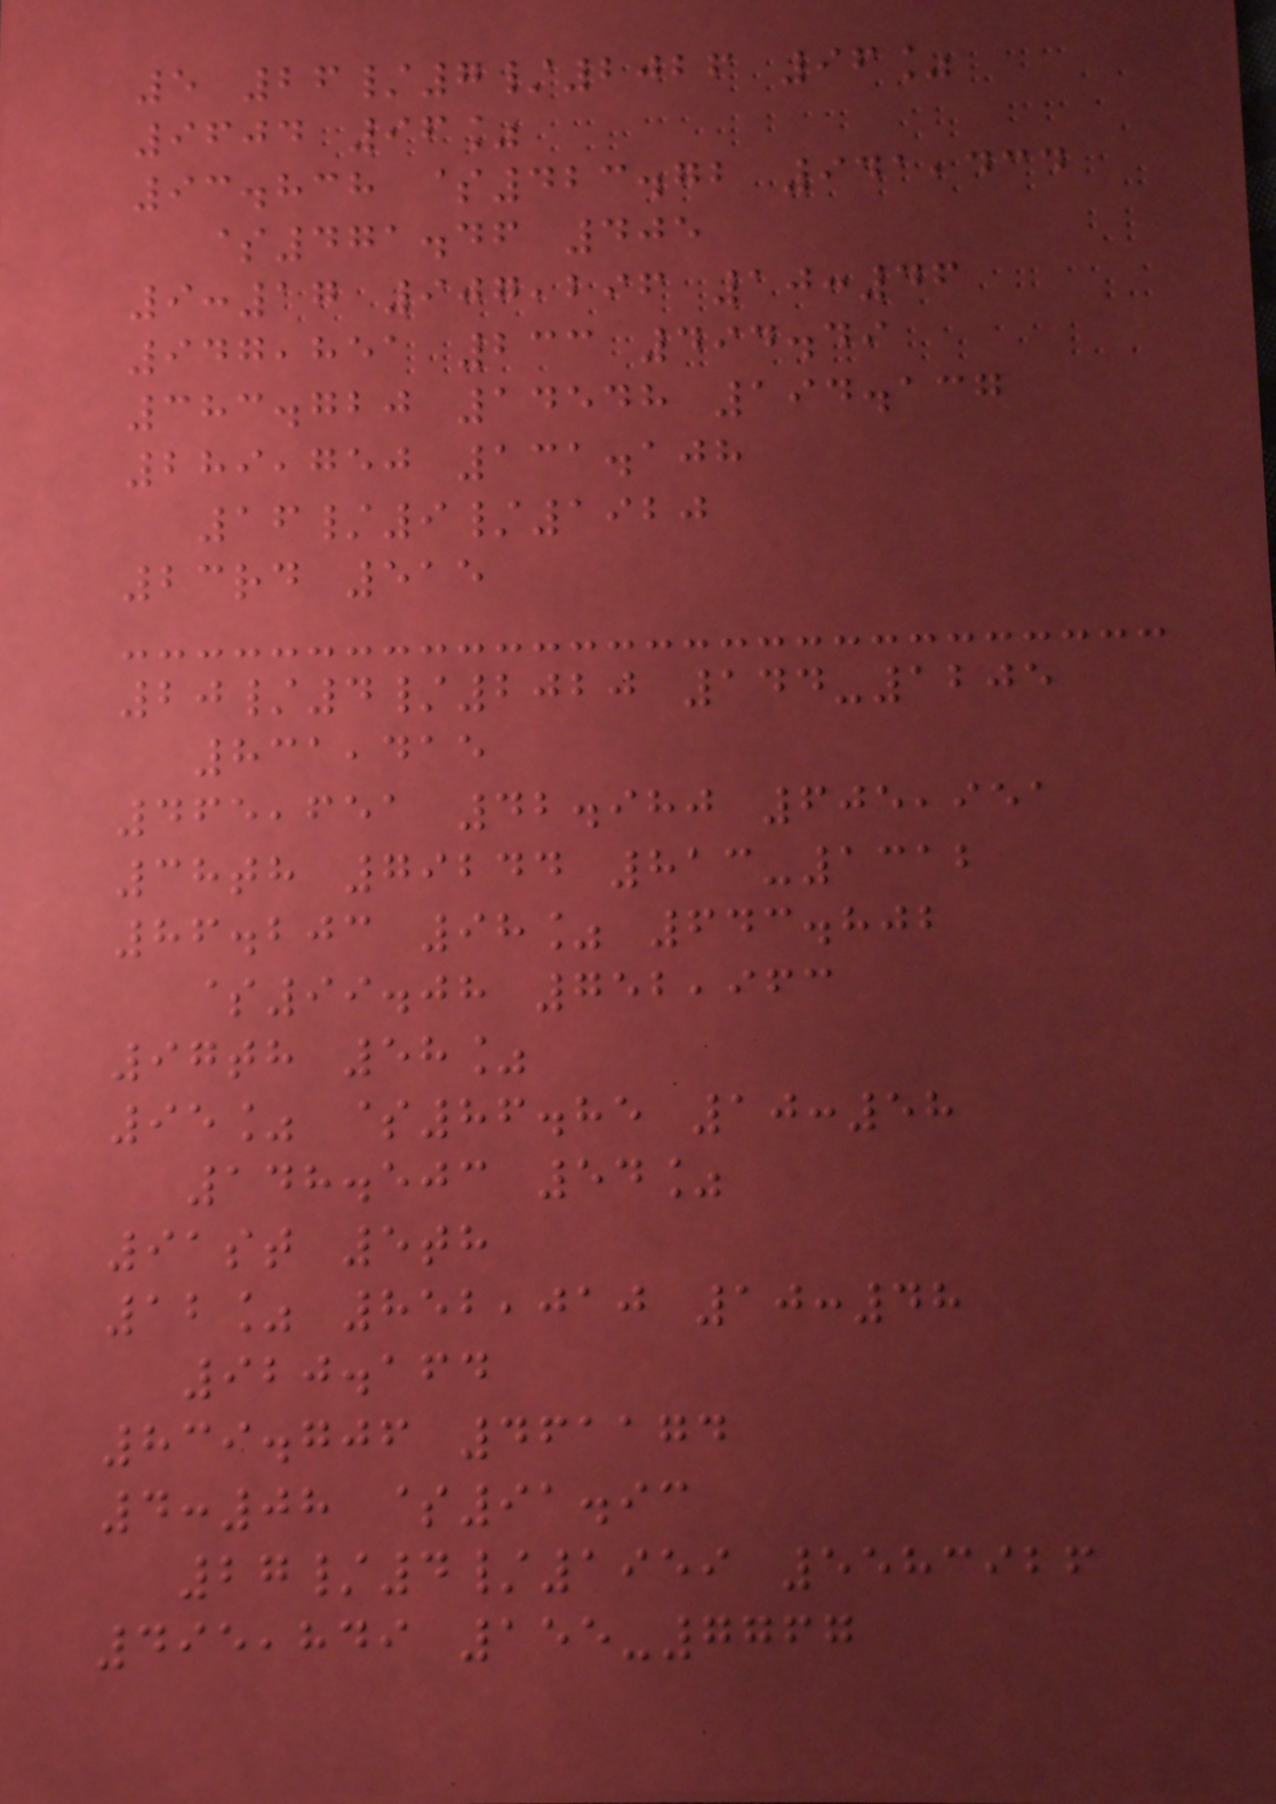5 26/7/2026 96%
9604 96%
93.838 $423.72 941,434
$471.46 405
9:17 907,296 10:46
947,851 233 494.49
383.720 14548 194.137
289,750 131.108
16/9/1920
23rd 515
20/4/2020 144-1205
831,415
465,651 42.980 605,951
38th 79244 813-1312
86.203 98% 643.802
$99.08 752,963
97th 58%
95% $86.85 10:58
148.503 54%
91st 5th
12% 852,010 10:48
920.164
839.706 461174
4:08 $91.93
27/4/1959 5583926
495,849 155-7767
